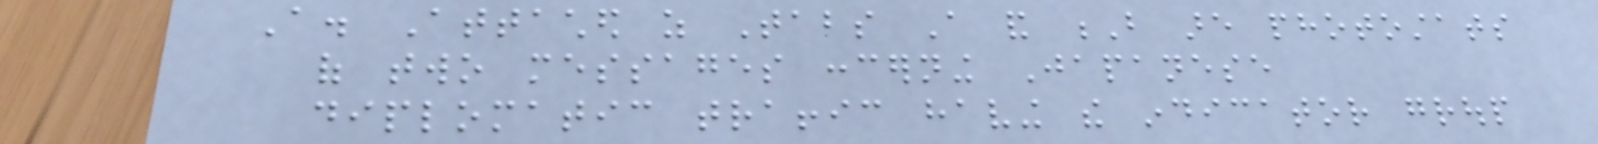A. Attached as Tabs A and B are photostats
of two messages concerning Japanese
diplomatic traffic having the indicator group
